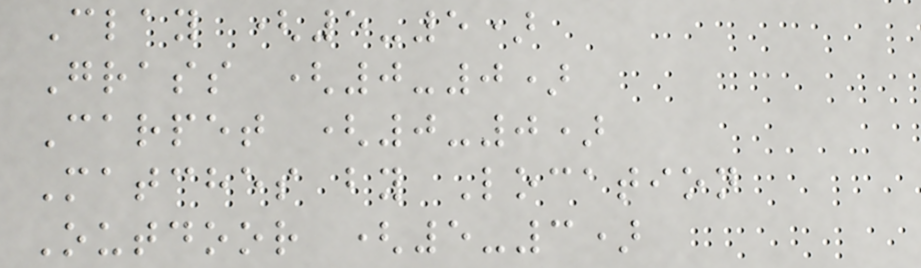Clay (5-5)
Grass (0-0)
Carpet (0-0)
Matches by Location
Outdoor (5-3)
